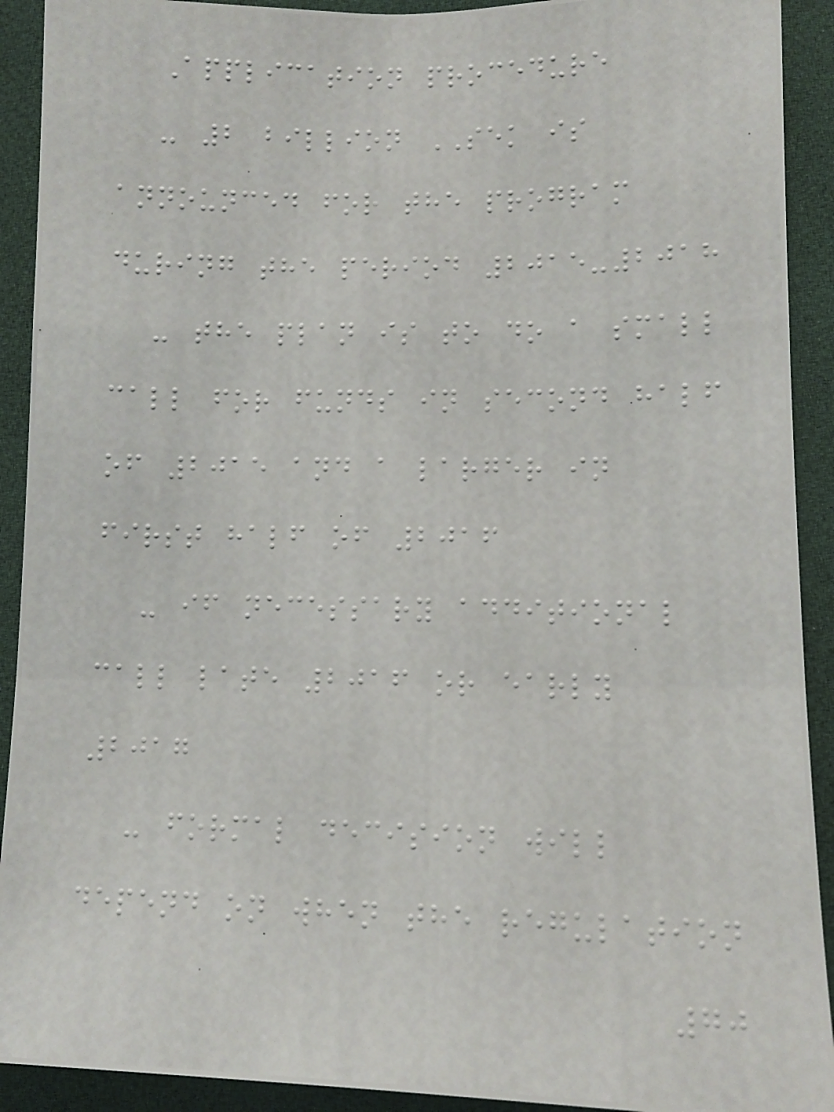Application procedure
- 2 billion SEK is
announced for the program
during the period 2015-2018
- the plan is to do a small
call for funds in second half
of 2015 and a larger in
first half of 2016
- if necessary additional
call late 2016 or early
2017
- formal decision will
depend on when the regulation
70
